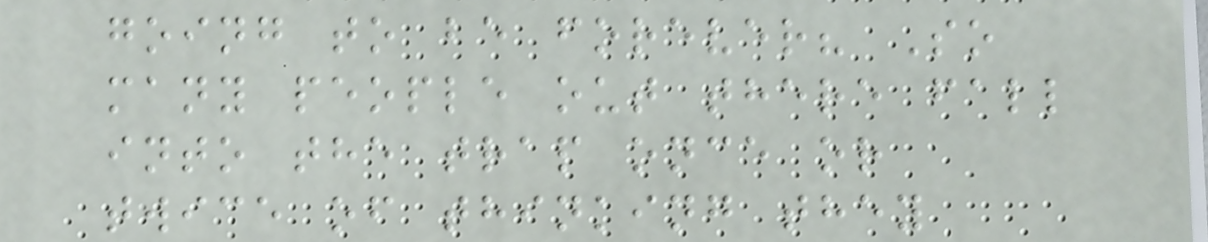going to be forever? So
many people out there fall
into the trap once or
twice of thinking they
